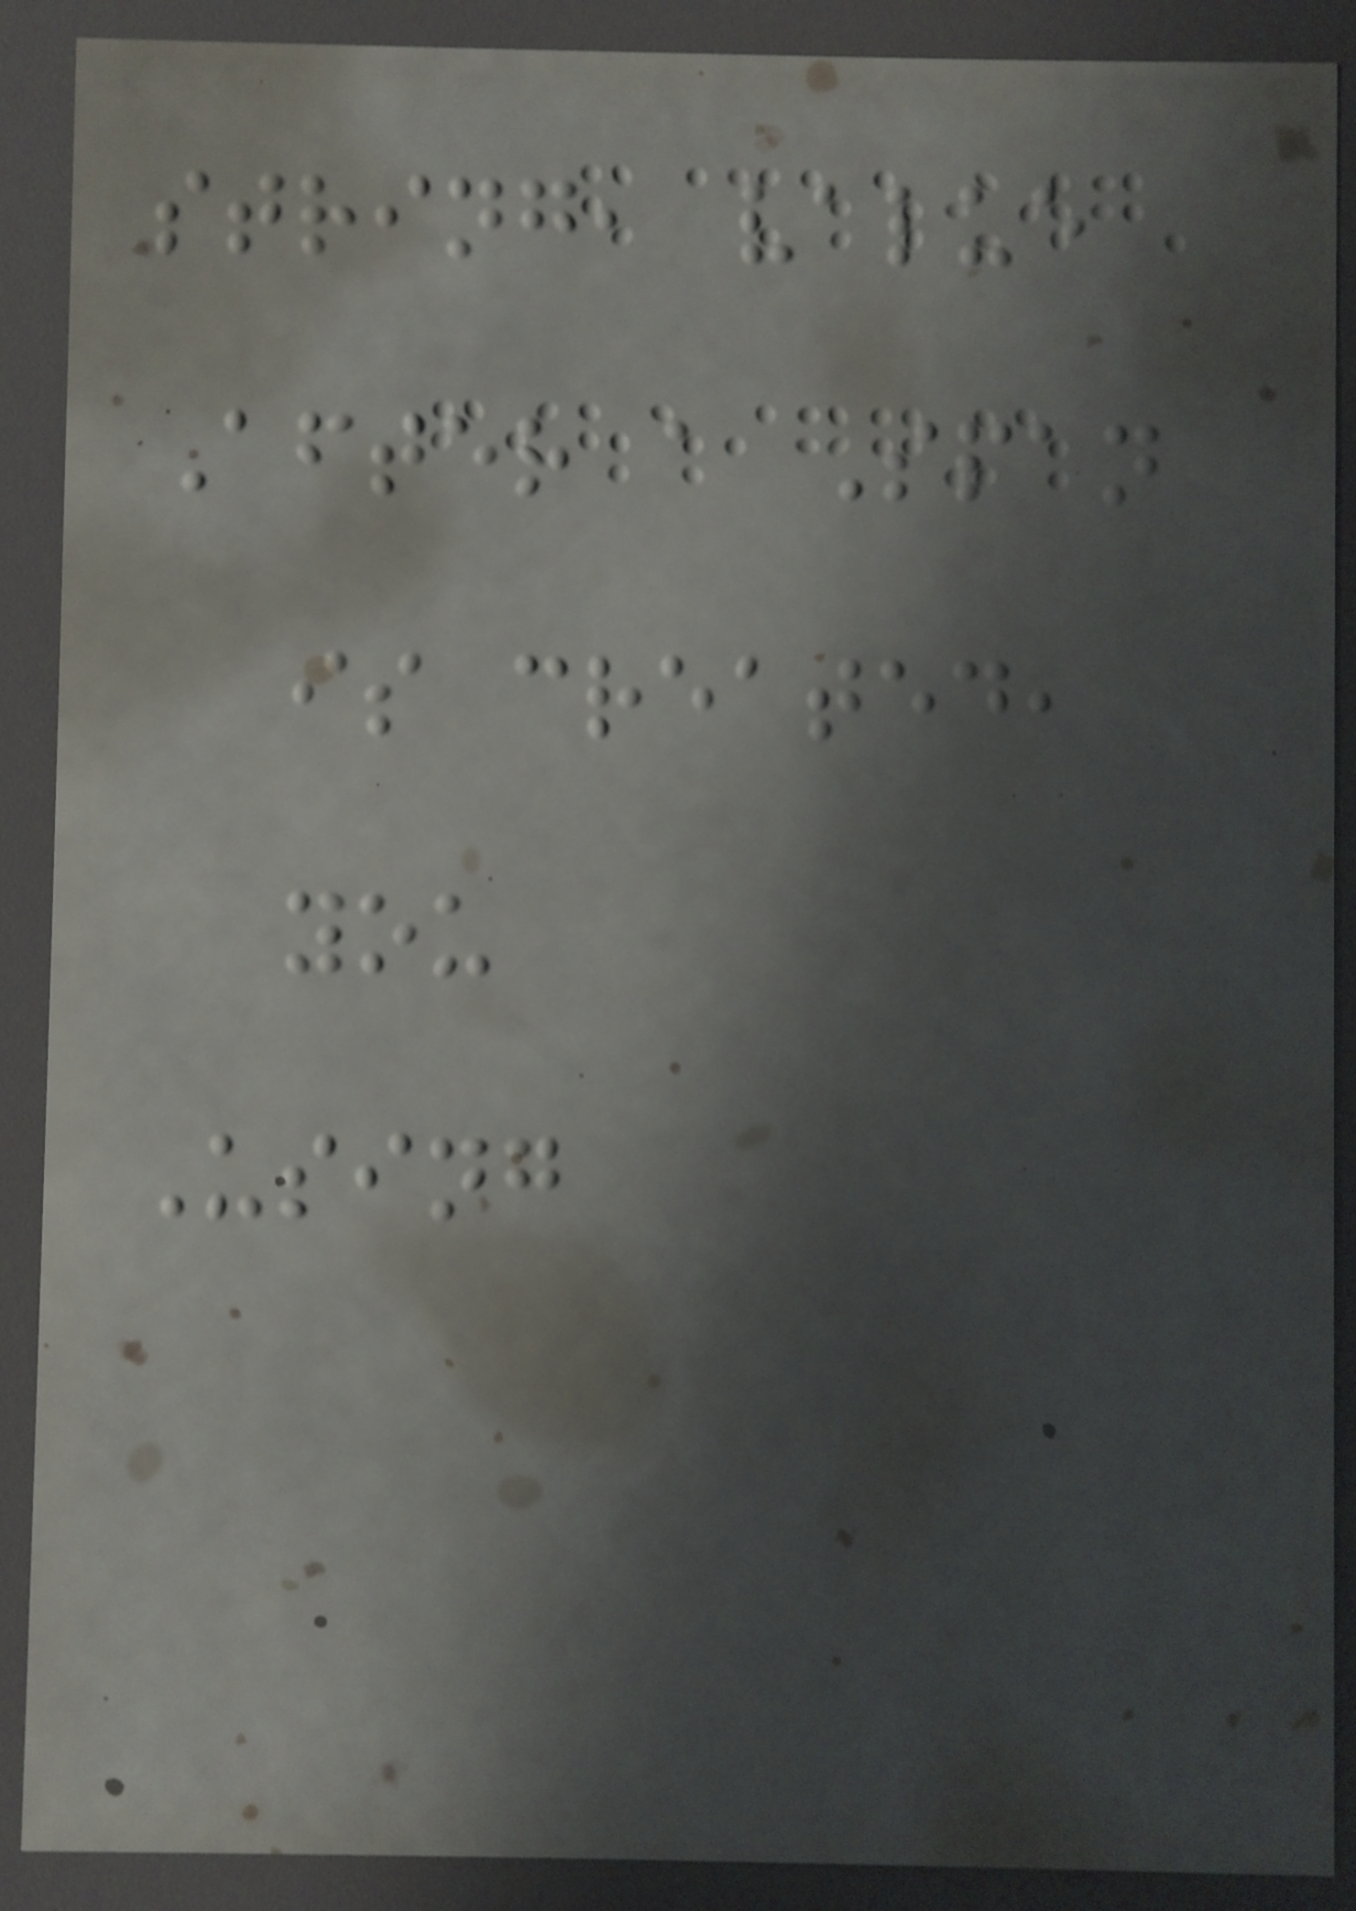string, value
After a Span
is created,
you
Using
